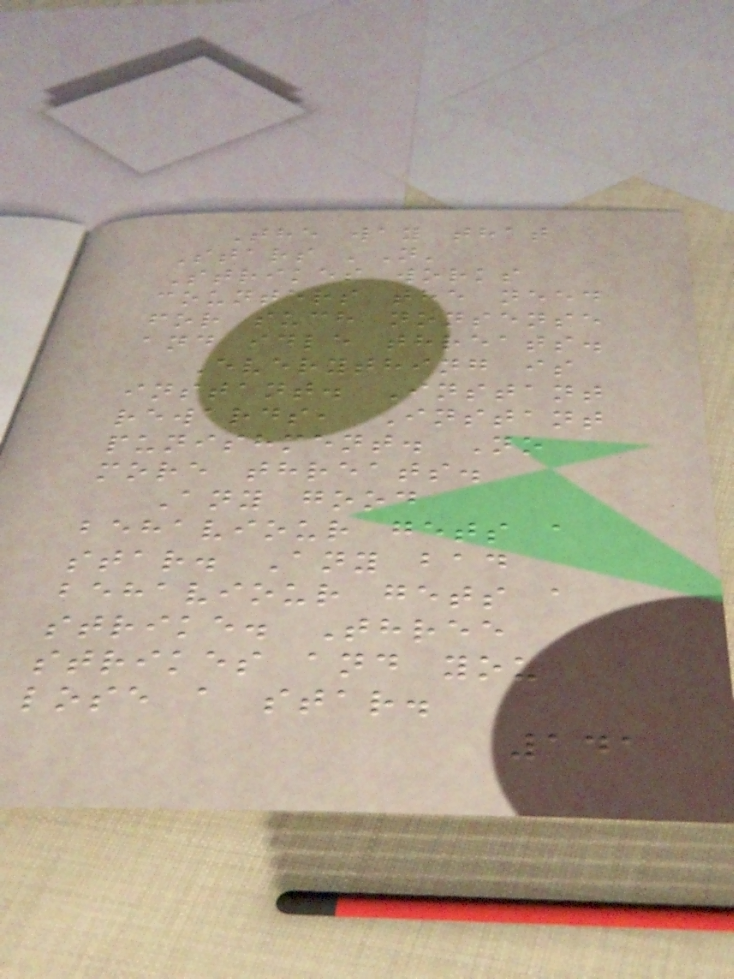The way that
Stars 'N'
Strikes works
counters the need
for such nonsense
and idle threats.
Everything is
instant. Instant
rewards, Instant
punishment. No
more threats.
Any good
behaviour gets a
star. Any bad
behaviour gets a
strike. Three
strikes and you
lose a star.
141
